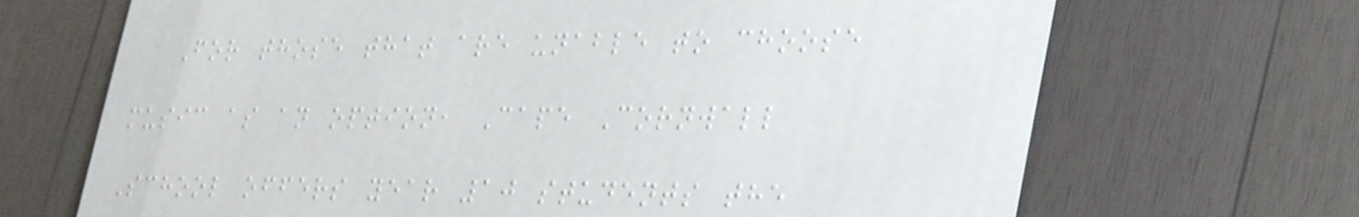For those that are unable to choose
music as an option, Cape Cornwall
School offers year 10 students the
